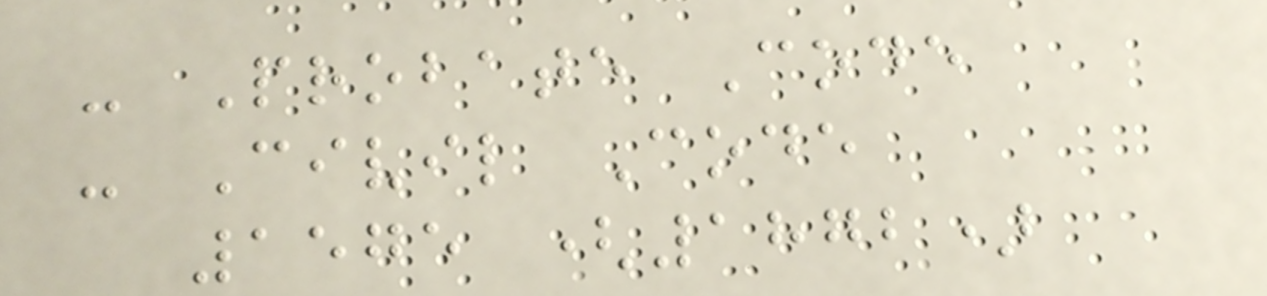- Probate Code
- Civil Code
1575 (1872)
